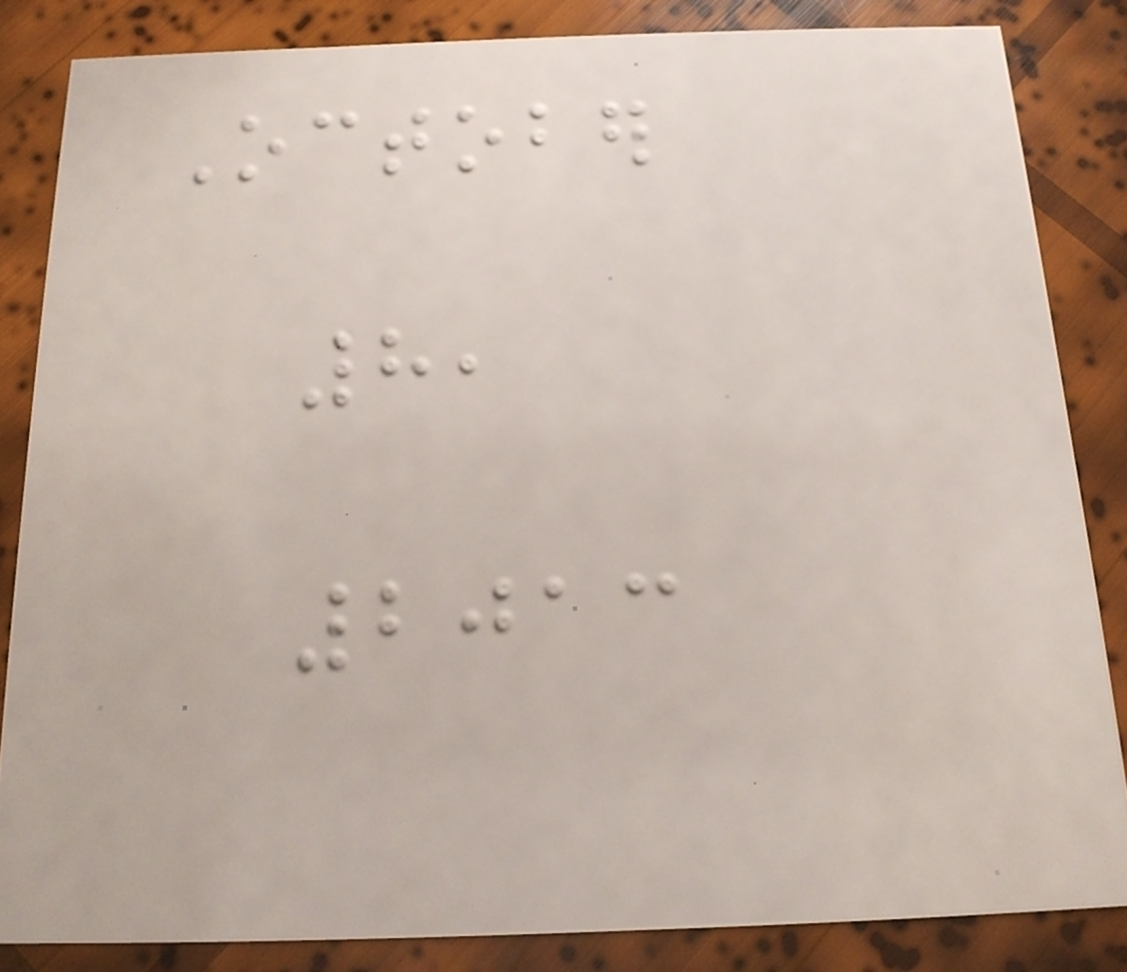October
8,
2013
